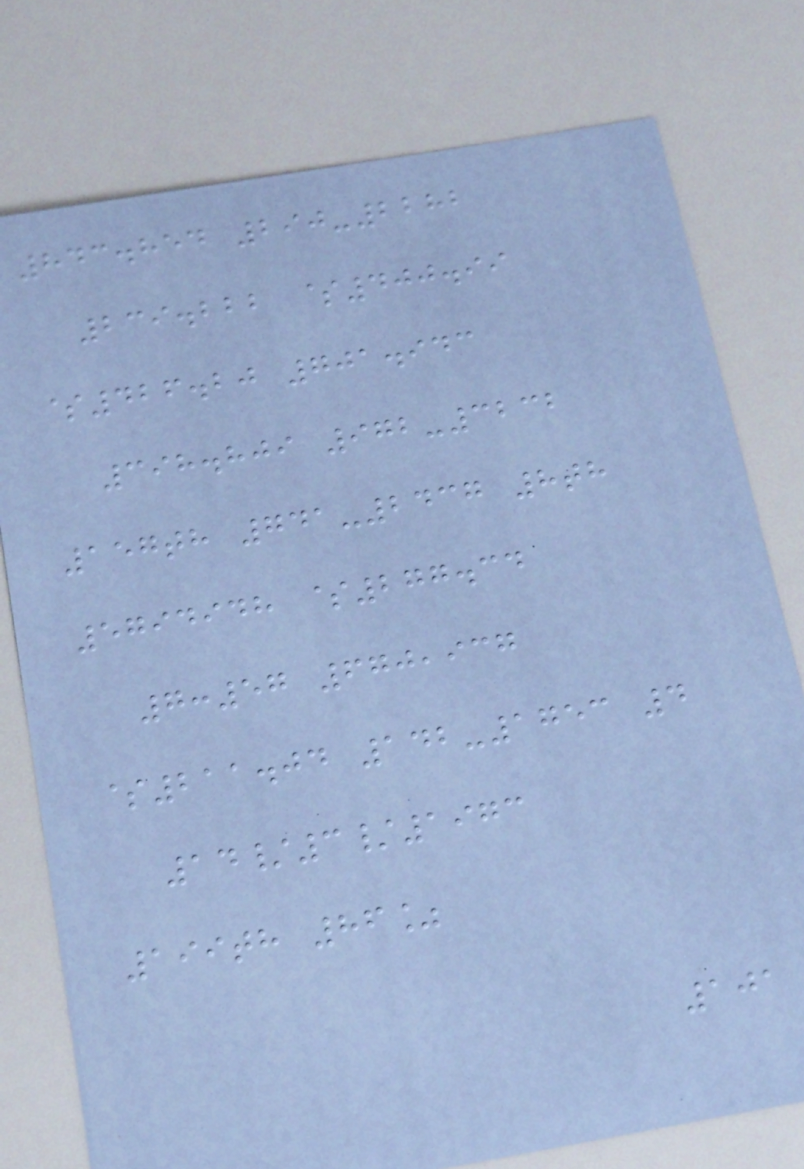843.854 290-2282
239.222 $400.99
$426.20 701.943
398.809 972-3232
157th 741-2437 8th
5794948 $277.34
7:57 670,937
$211.04 142-1753 4
14/3/1973
199th 86%
101
